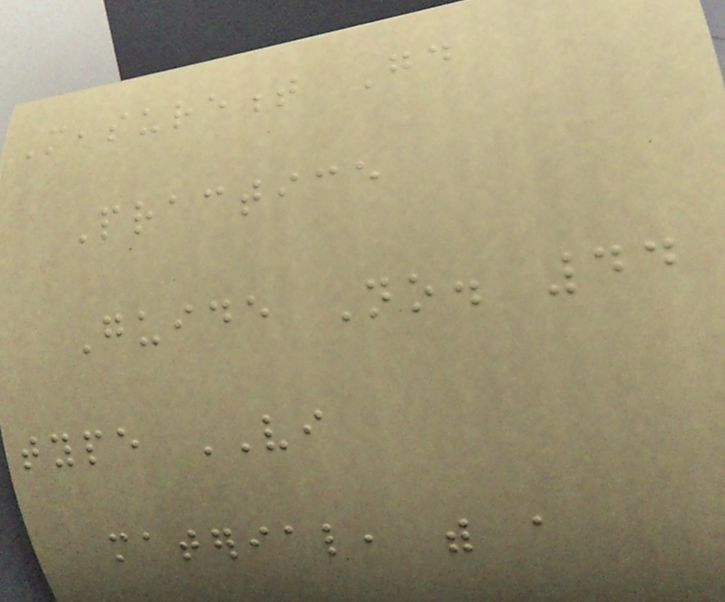Measurement Good
Practice
Guide No. 44
type VI
material, with a
